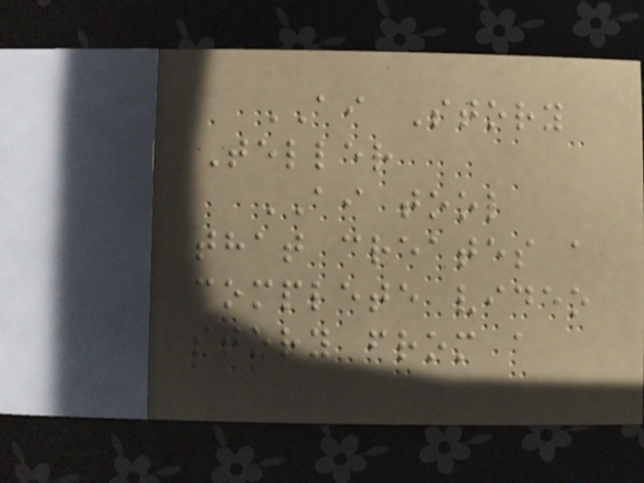AI Story
Teller
AI tool
that creates a
complete video
story from a
